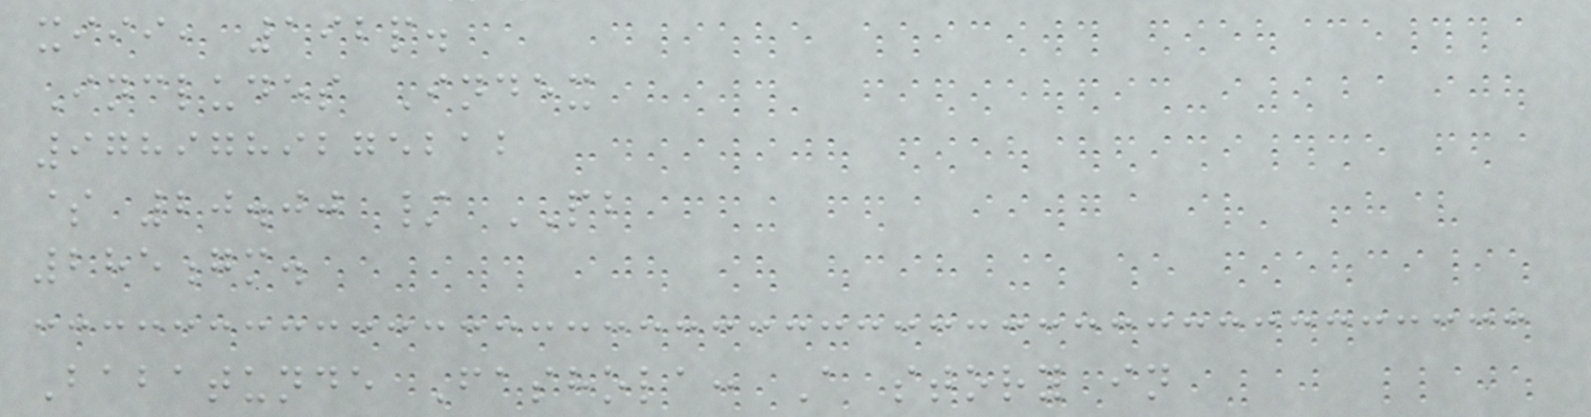xiii, 192p.
Includes Index
9789789275212
$ 20.00 / PB
285gm.
Babatunde Fashola: A story in
